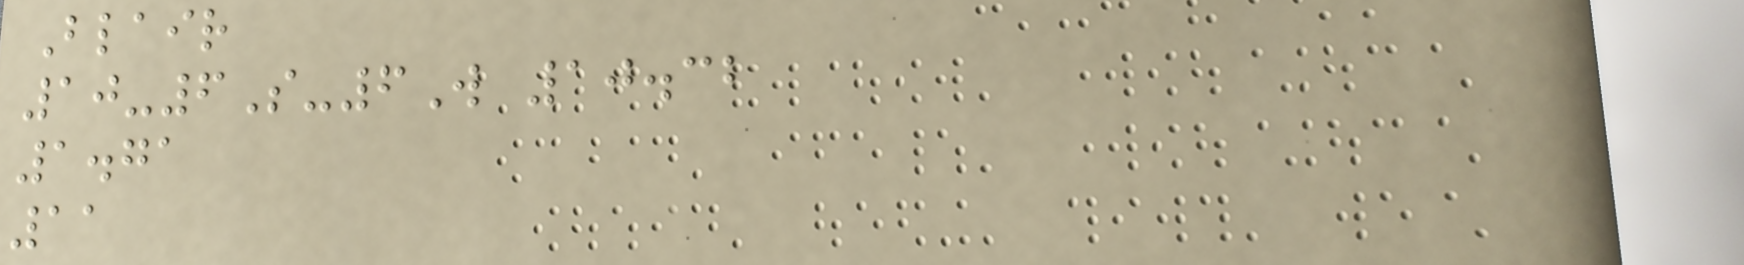Blair
10-6S-6W 10.32
1.71
11
